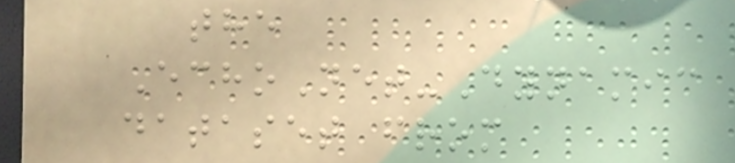the
EchoNet-Dynamic
dataset from
